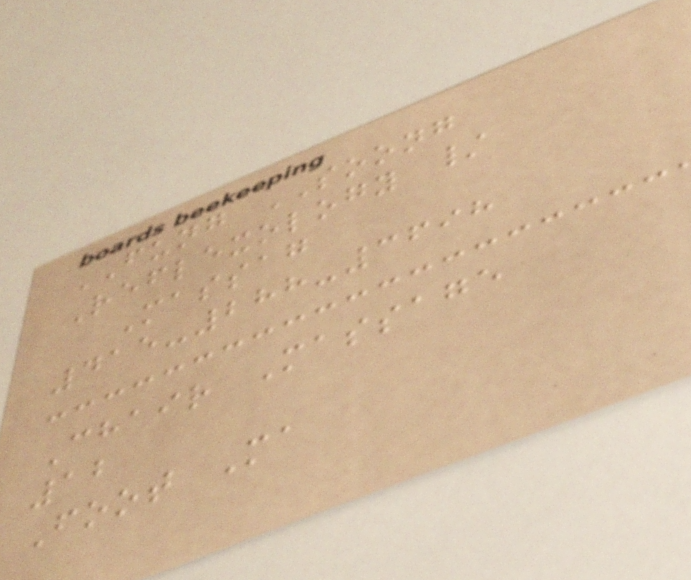FUNG SOONG
Reflexology /
Massag
415-288-3698
Chair Massage
12
Foot Ma
